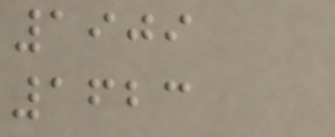1909
1623
